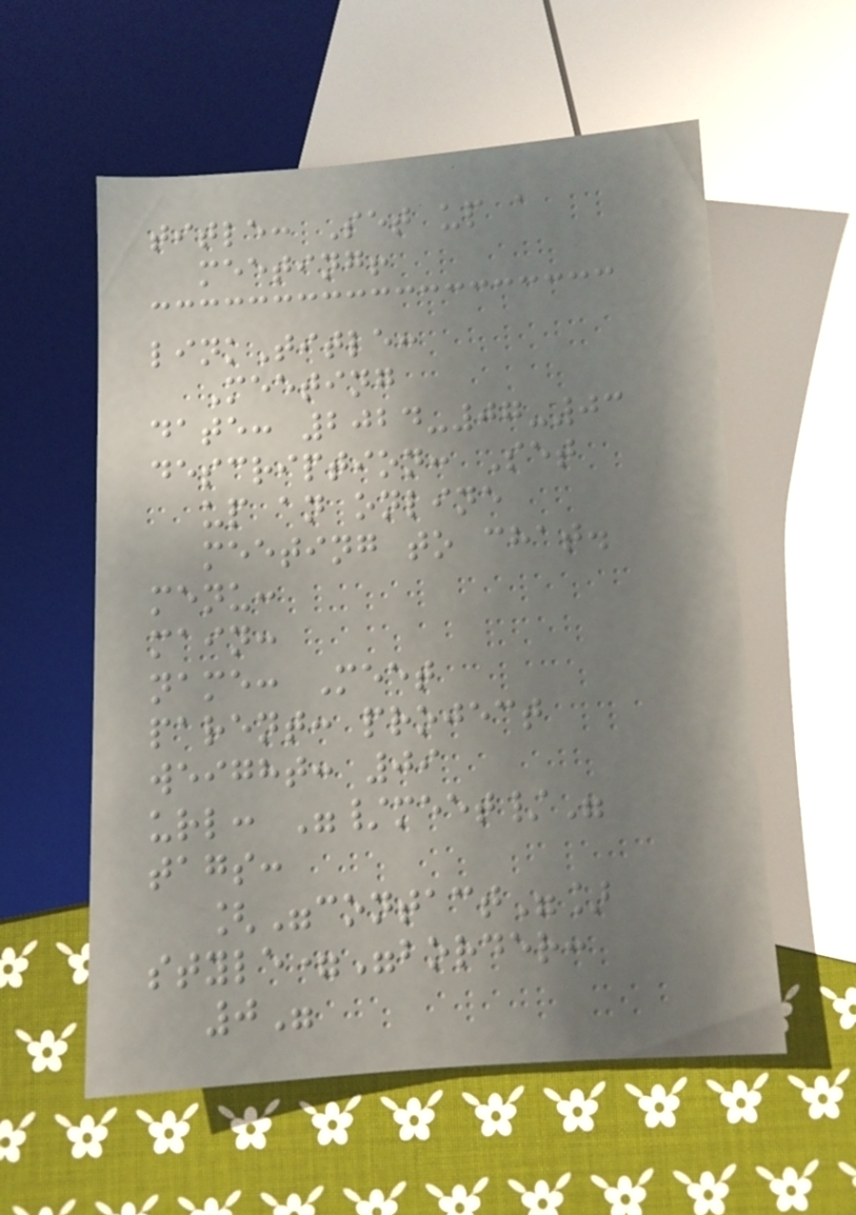title: Set up a
meeting!
linkTitle:
Meeting
date: 2024-07-03
description: Set
up an online
meeting to chat.
menu:
main:
name: Meet
parent: project
weight: 09
url: "/meet/"
tags:
["contact"]
style="border:
0"
